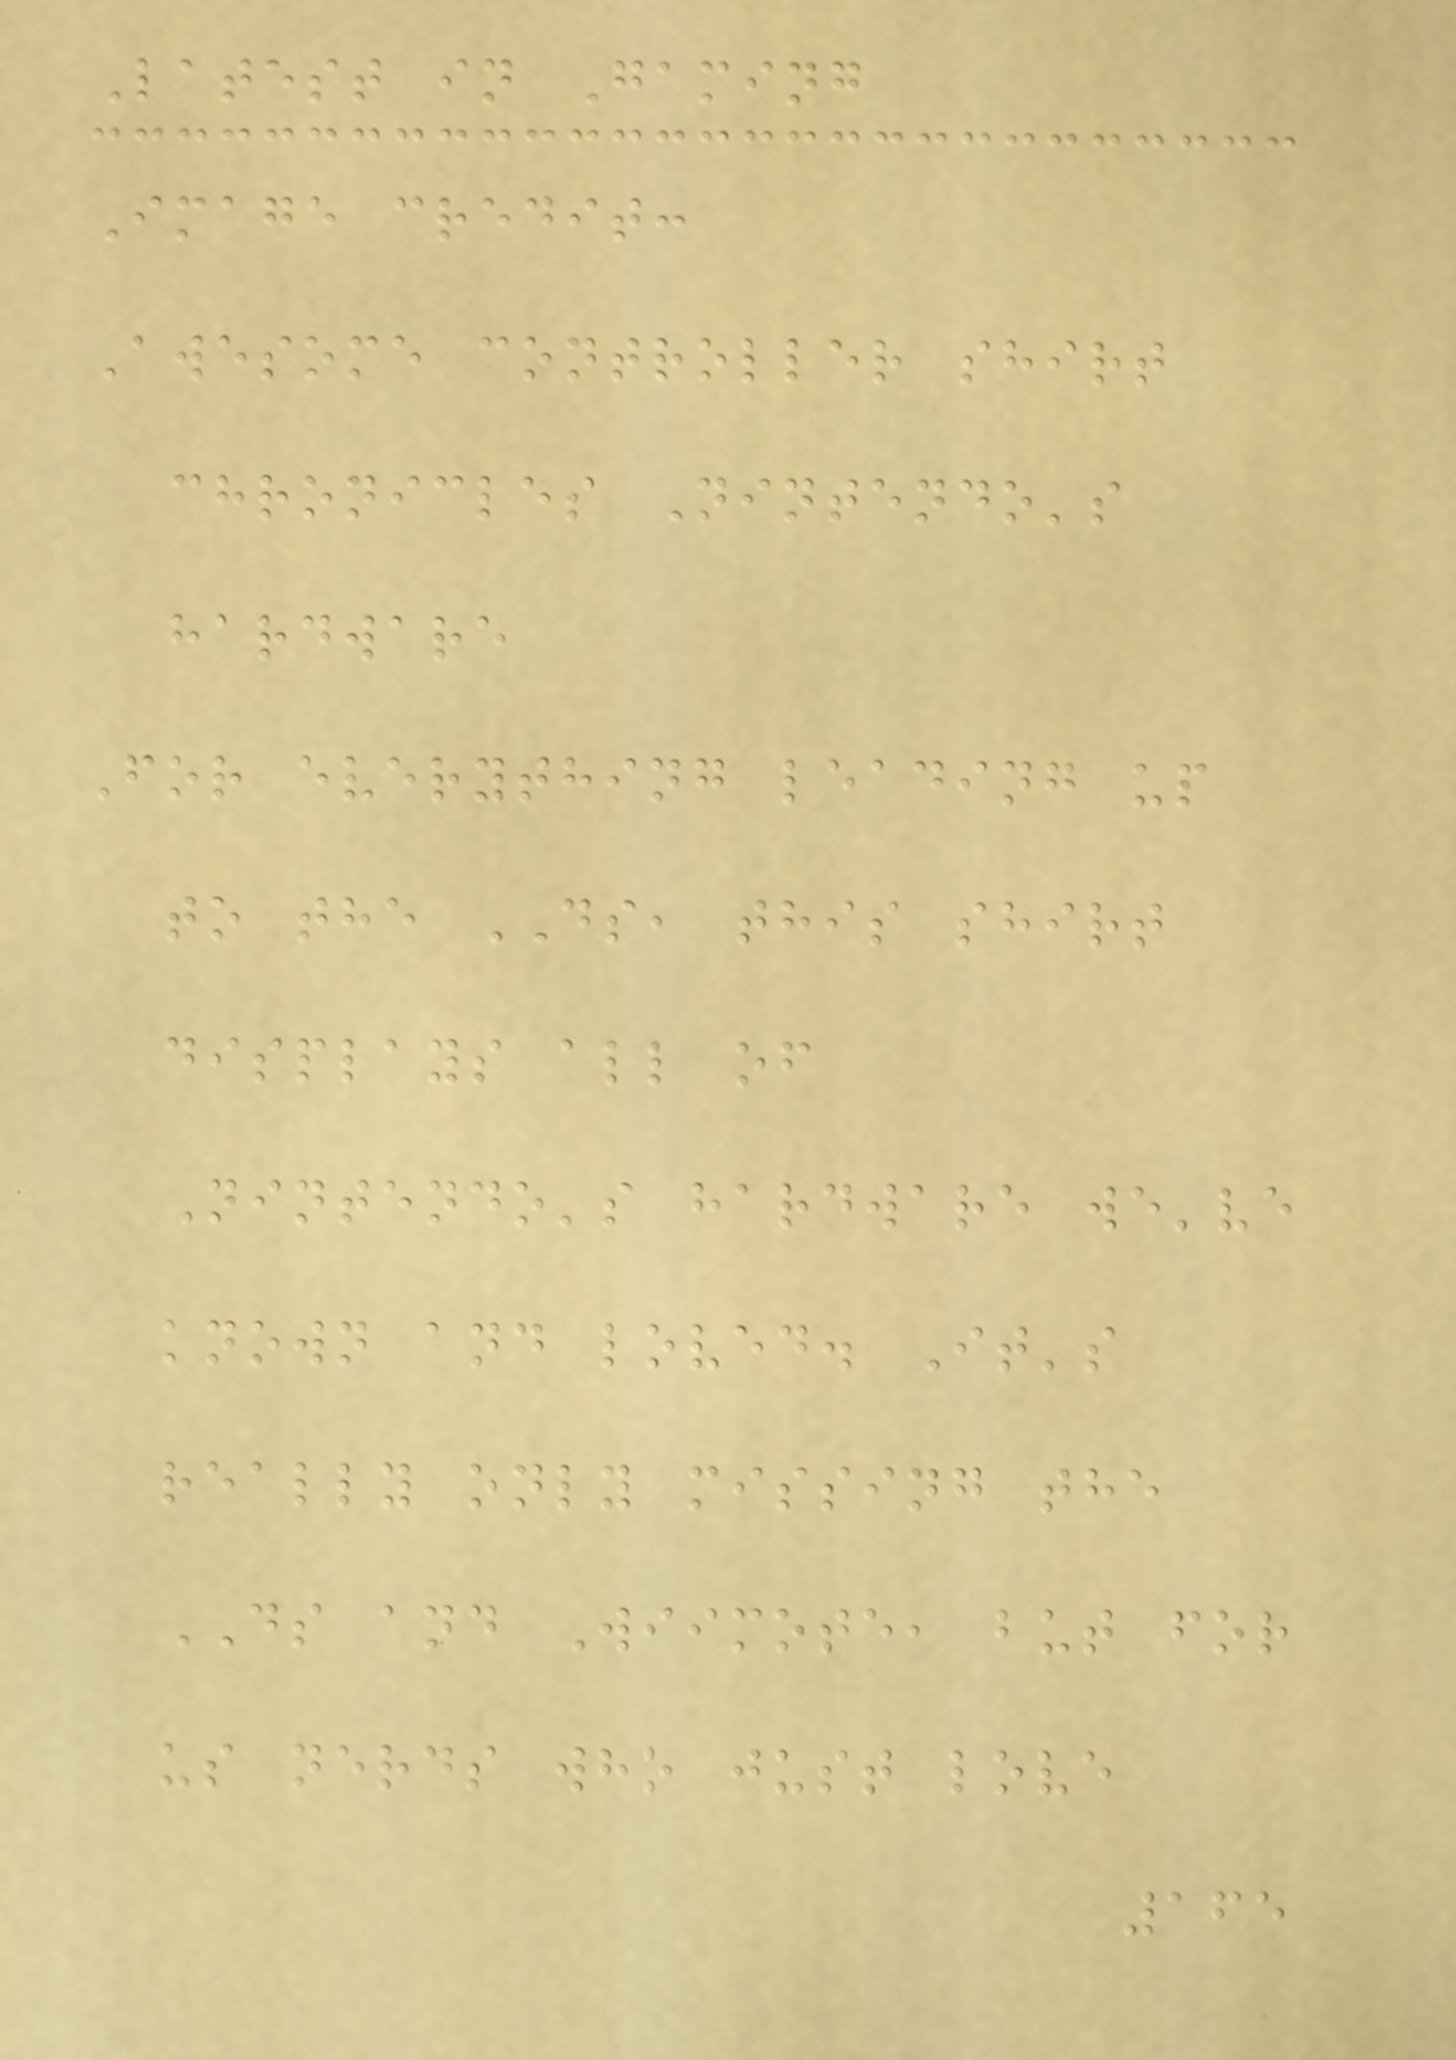Latest in Gaming
Image credit:
Awesome controller shirt
chronicles Nintendo's
hardware
For everything leading up
to the DS, this shirt
displays all of
Nintendo's hardware we've
known and loved. It's
really only missing the
DS and Wiimote, but for
us nerds who just love
165
